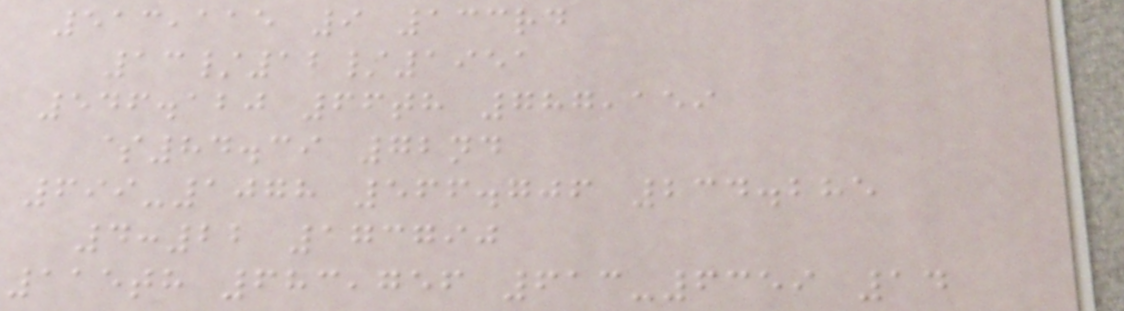513,115 9 133rd
13/12/1951
546.120 66th 787,159
$84.39 72nd
699-1078 566.706 234.285
4:22 173790
115th 683,756 613-6359 14
